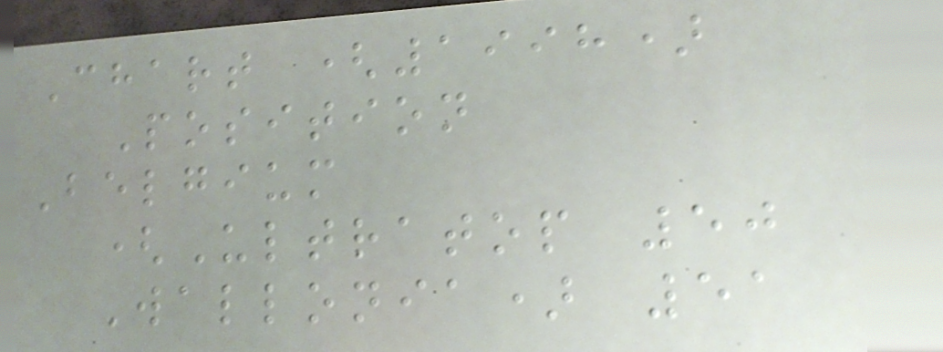Chart (1998)
Position
Belgium
(Ultratop 50
Wallonia) 51
